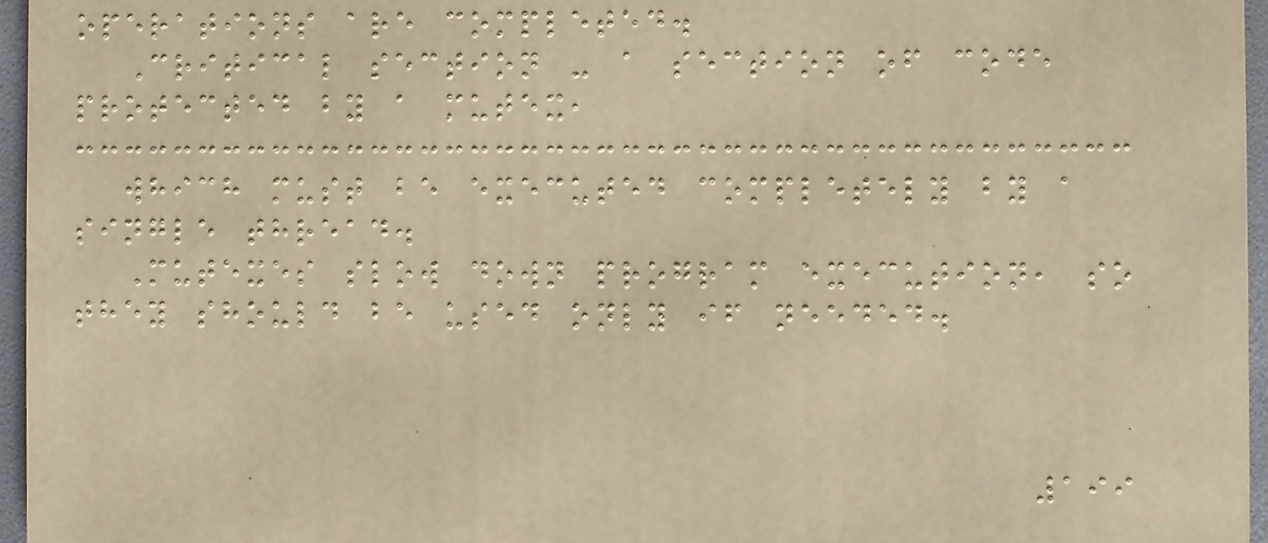operations are completed.
Critical section - a section of code
protected by a mutex,
which must be executed completely by a
single thread.
Mutexes slow down program execution, so
they should be used only if needed.
199
